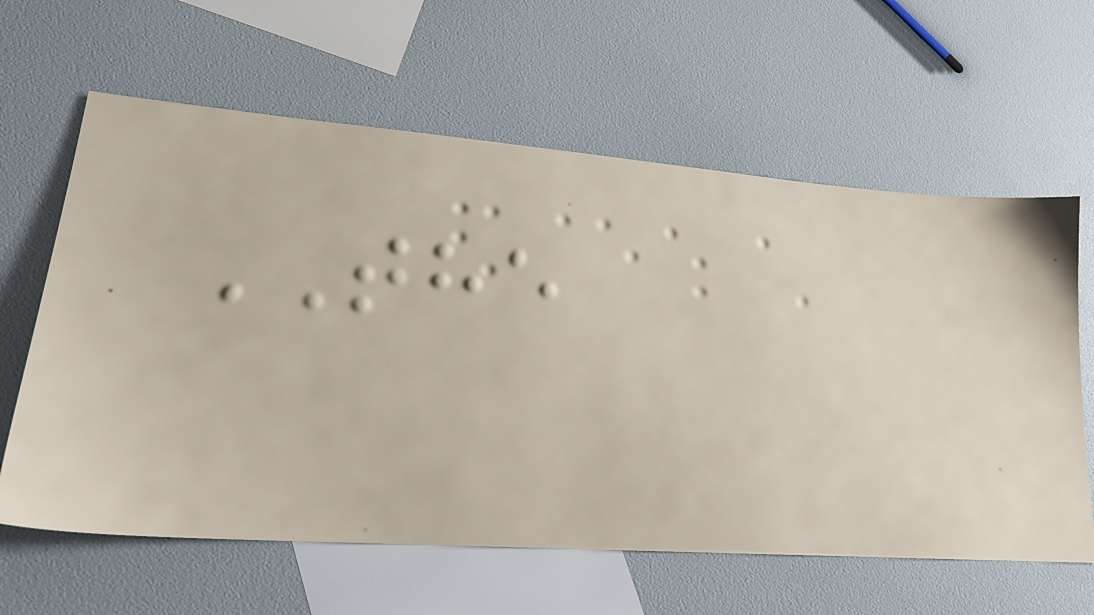THE
